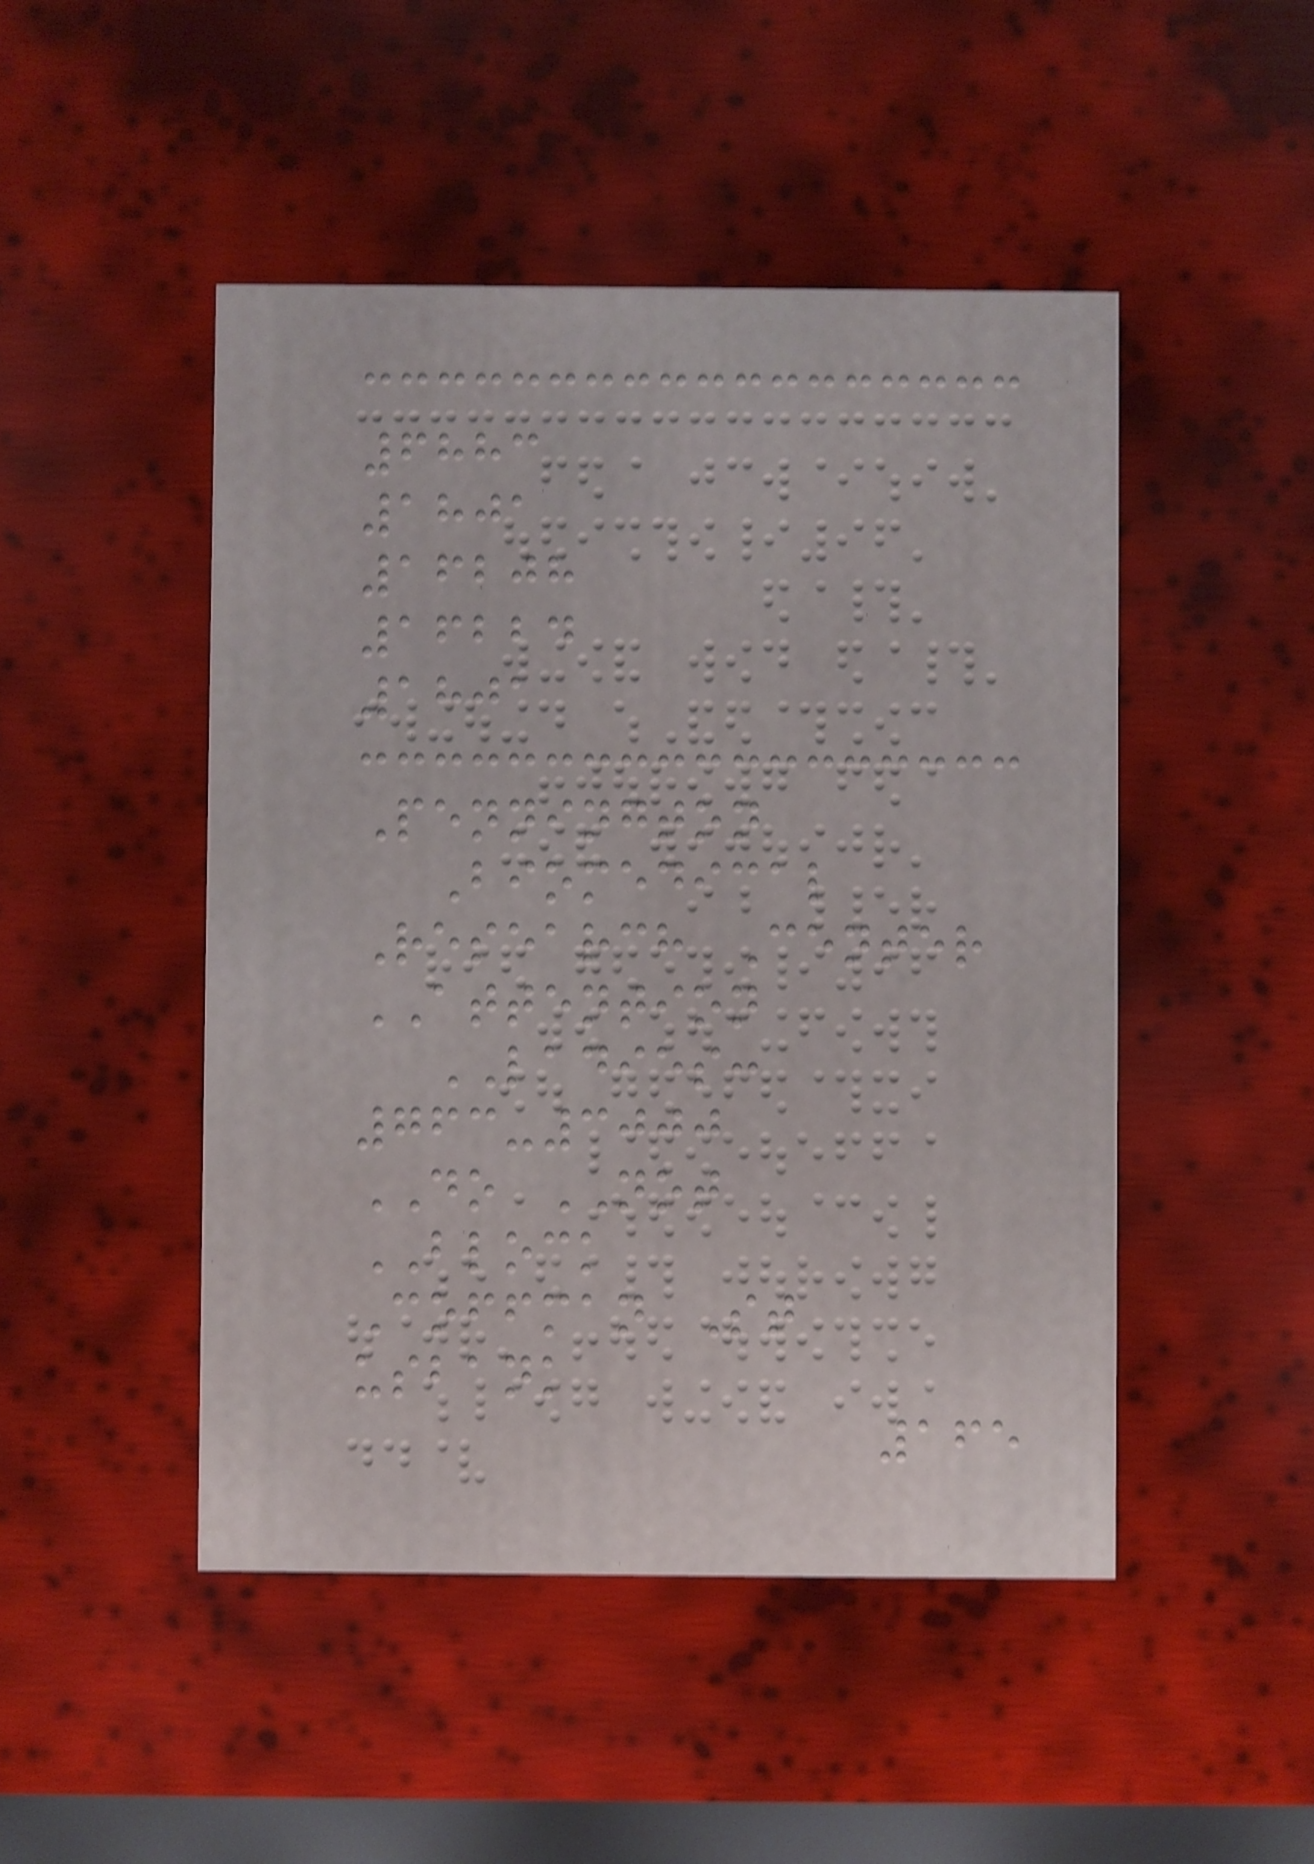6883
1801
16208
16224
1801
Pennington
Biomedical
Research Center
ATTENTION
LADIES:
763-3000
DO NOT
BLOCK
Coffman St
usbank
165
